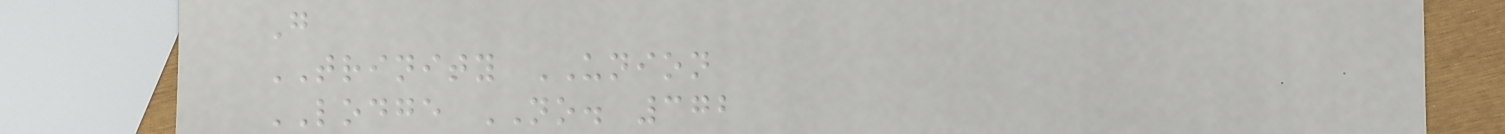G
TRINITY UNION
LODGE NO. 372
